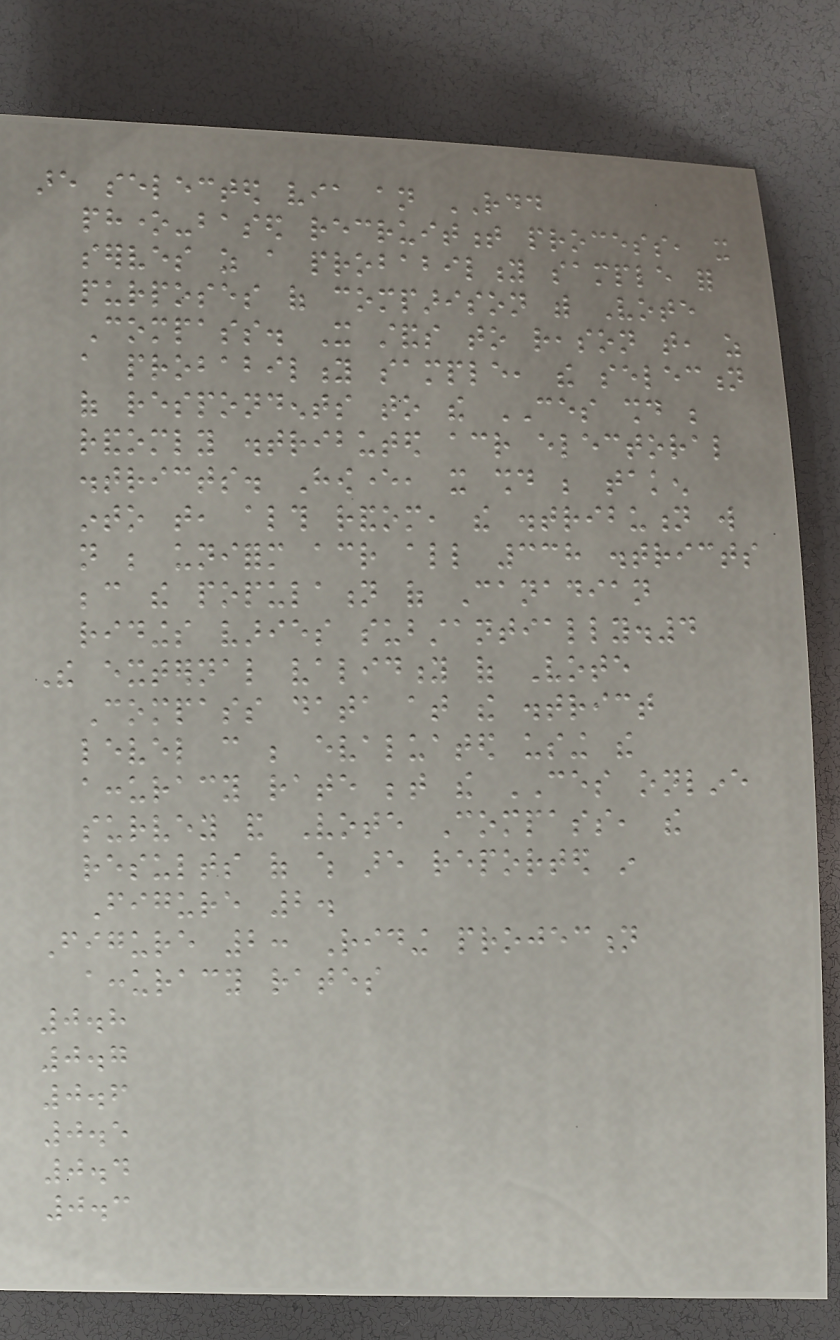are selected via an RDD
phone-based recruitment process, it
serves as a probability sample for
purposes of comparison with Vote
Compass. It stands to reason that, as
a probability sample, the selection
of respondents to the CES should be
randomly distributed across electoral
districts. However, it should be taken
into that, although random, the distribution will
not be uniform across all 338 districts
because the population of Canadian
ridings varies substantially.4
The external validity of Vote
Compass data at the district
level can be evaluated using the
accuracy rate between the CES online
survey and Vote Compass, the
results of which are reported in
Figure 2.
Figure 2: Riding projection
accuracy rates
0.8
0.7
0.6
0.5
0.4
0.3
